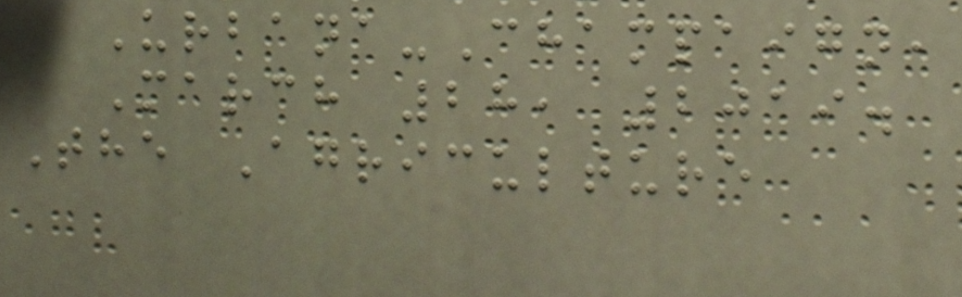Urbana-Champaign,
March 28, 2019.
The Agriculture
